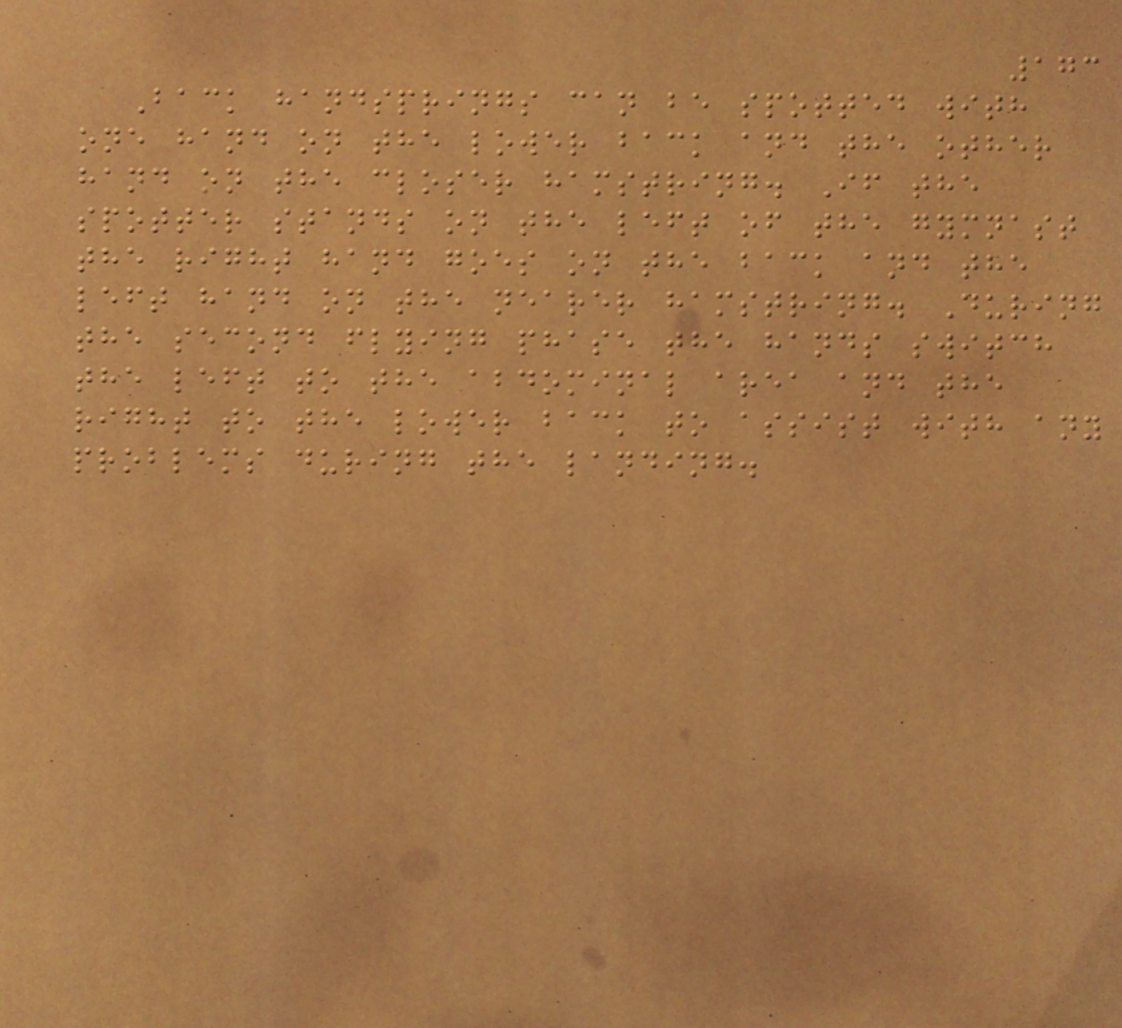173
Back handsprings can be spotted with
one hand on the lower back and the other
hand on the closer hamstring. If the
spotter stands on the left of the gymnast
the right hand goes on the back and the
left hand on the nearer hamstring. During
the second flying phase the hands switch
the left to the abdominal area and the
right to the lower back to assist with any
problems during the landing.
